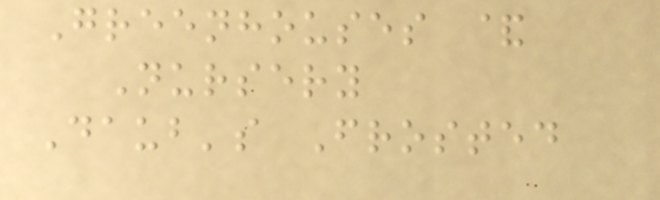Greenhouses &
Nursery
Daub's Frosted
